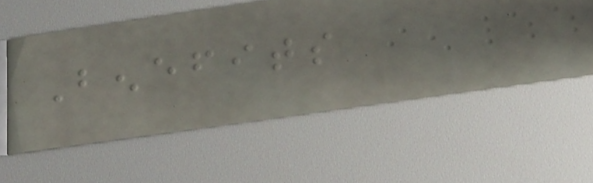Benefits
